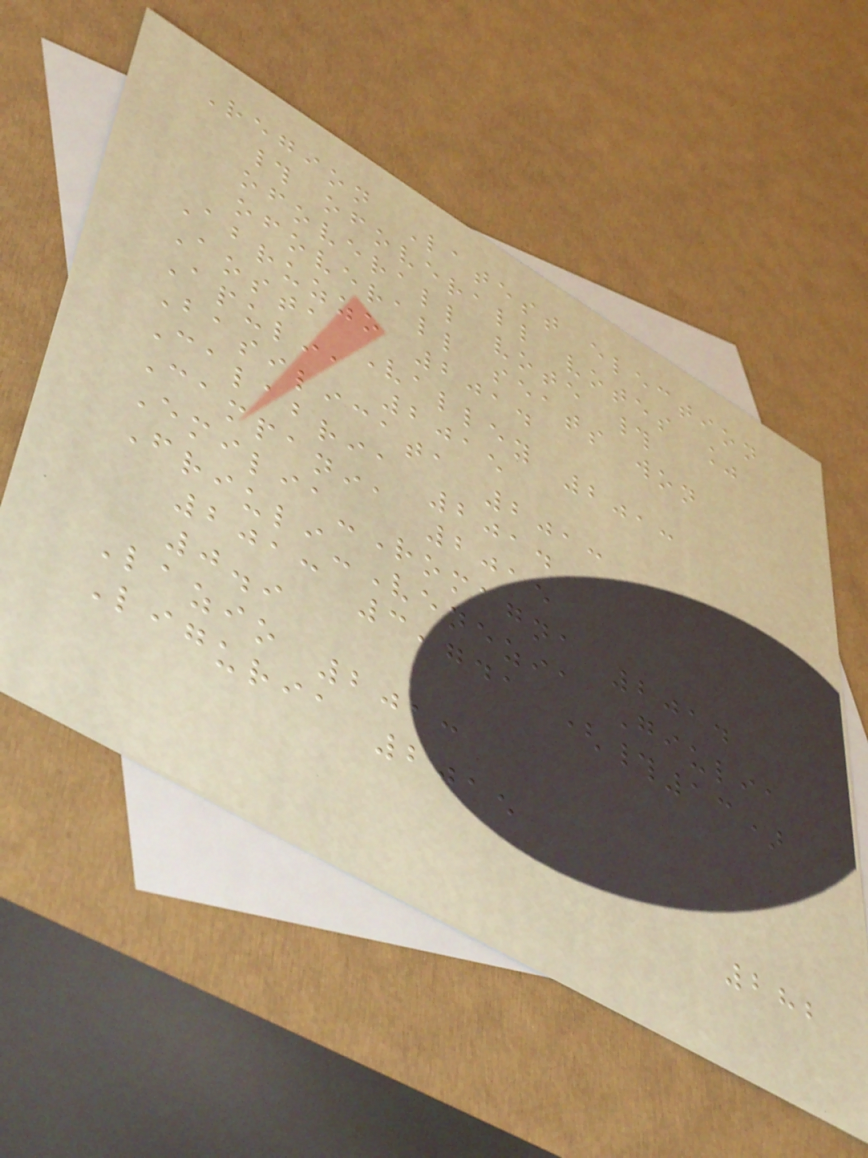Region Latest election
# ofoverall votes %
ofoverall vote #
ofoverall seats won
Abruzzo 2014
Aosta Valley 2013
Apulia 2015
Basilicata 2013
Calabria 2014
Campania 2015
Emilia-Romagna 2014
Friuli-Venezia Giulia
2013 3,741 (#13)
0.9
Lazio 2013
Liguria 2015
282
